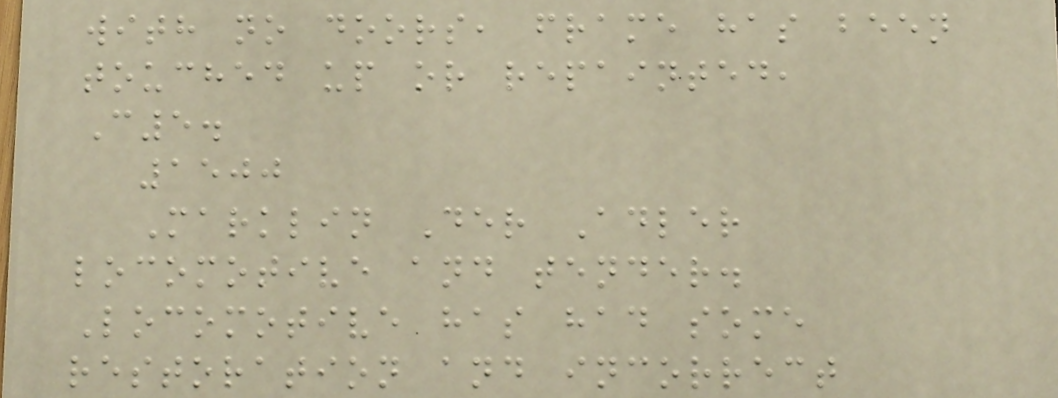with no doors, frame has been
touched up or repainted,
C5.
1500
Marklin Der Adler
locomotive and tender.
Locomotive has had some
restoration and incorrect
